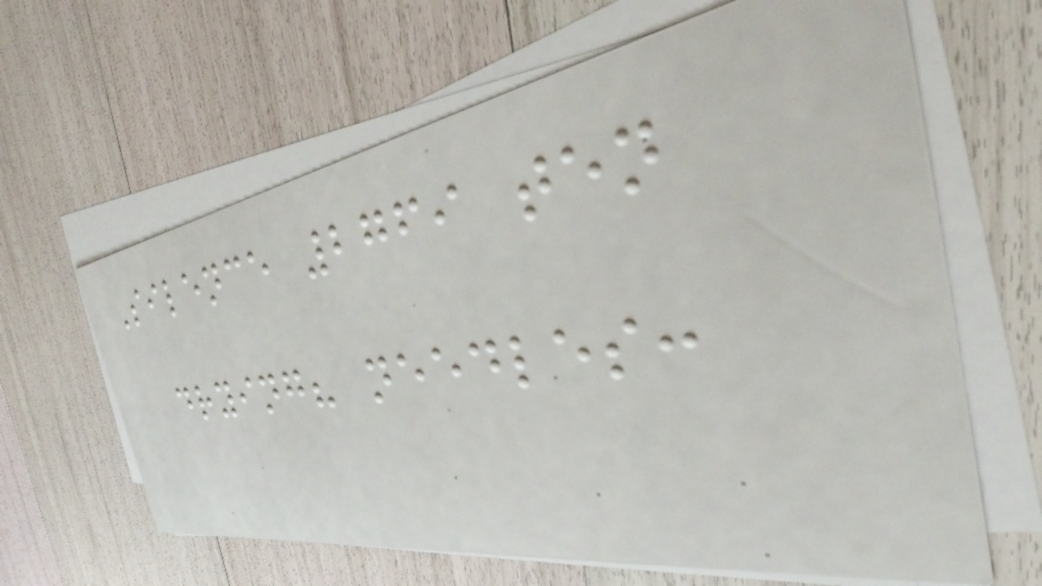Silence 2769 ten
drying? needles:
